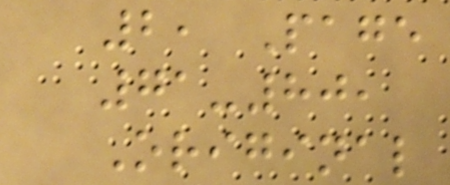2, Page
71-80,
Original
